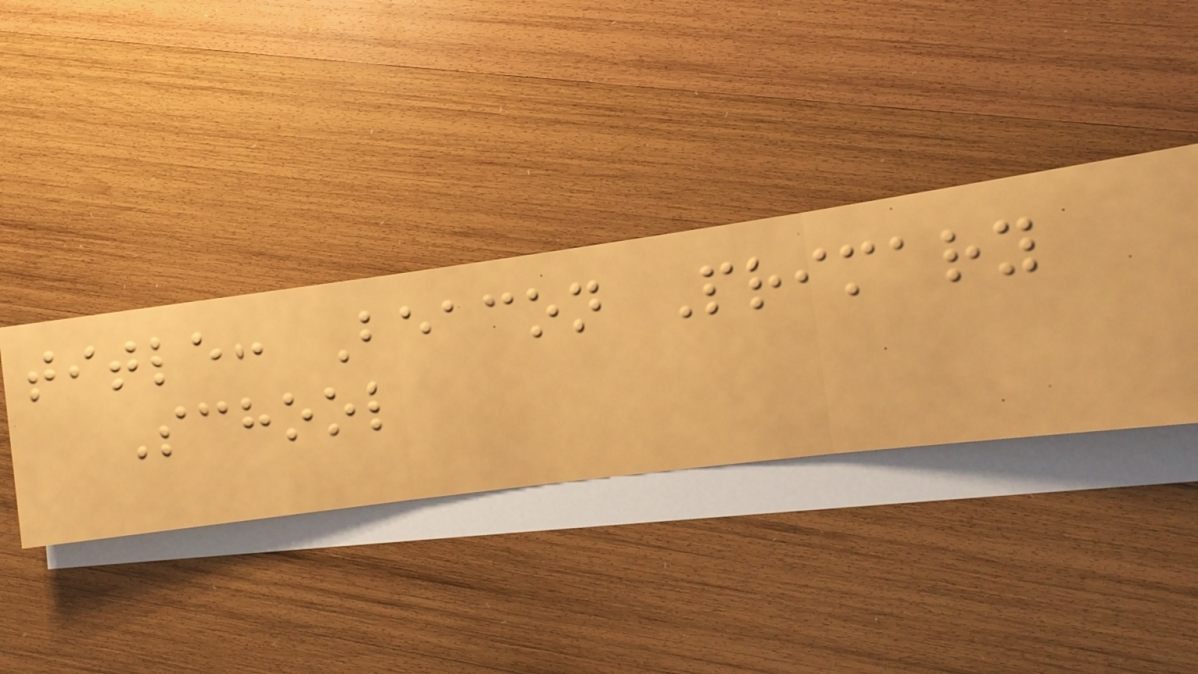title: Beacon Primary
School
